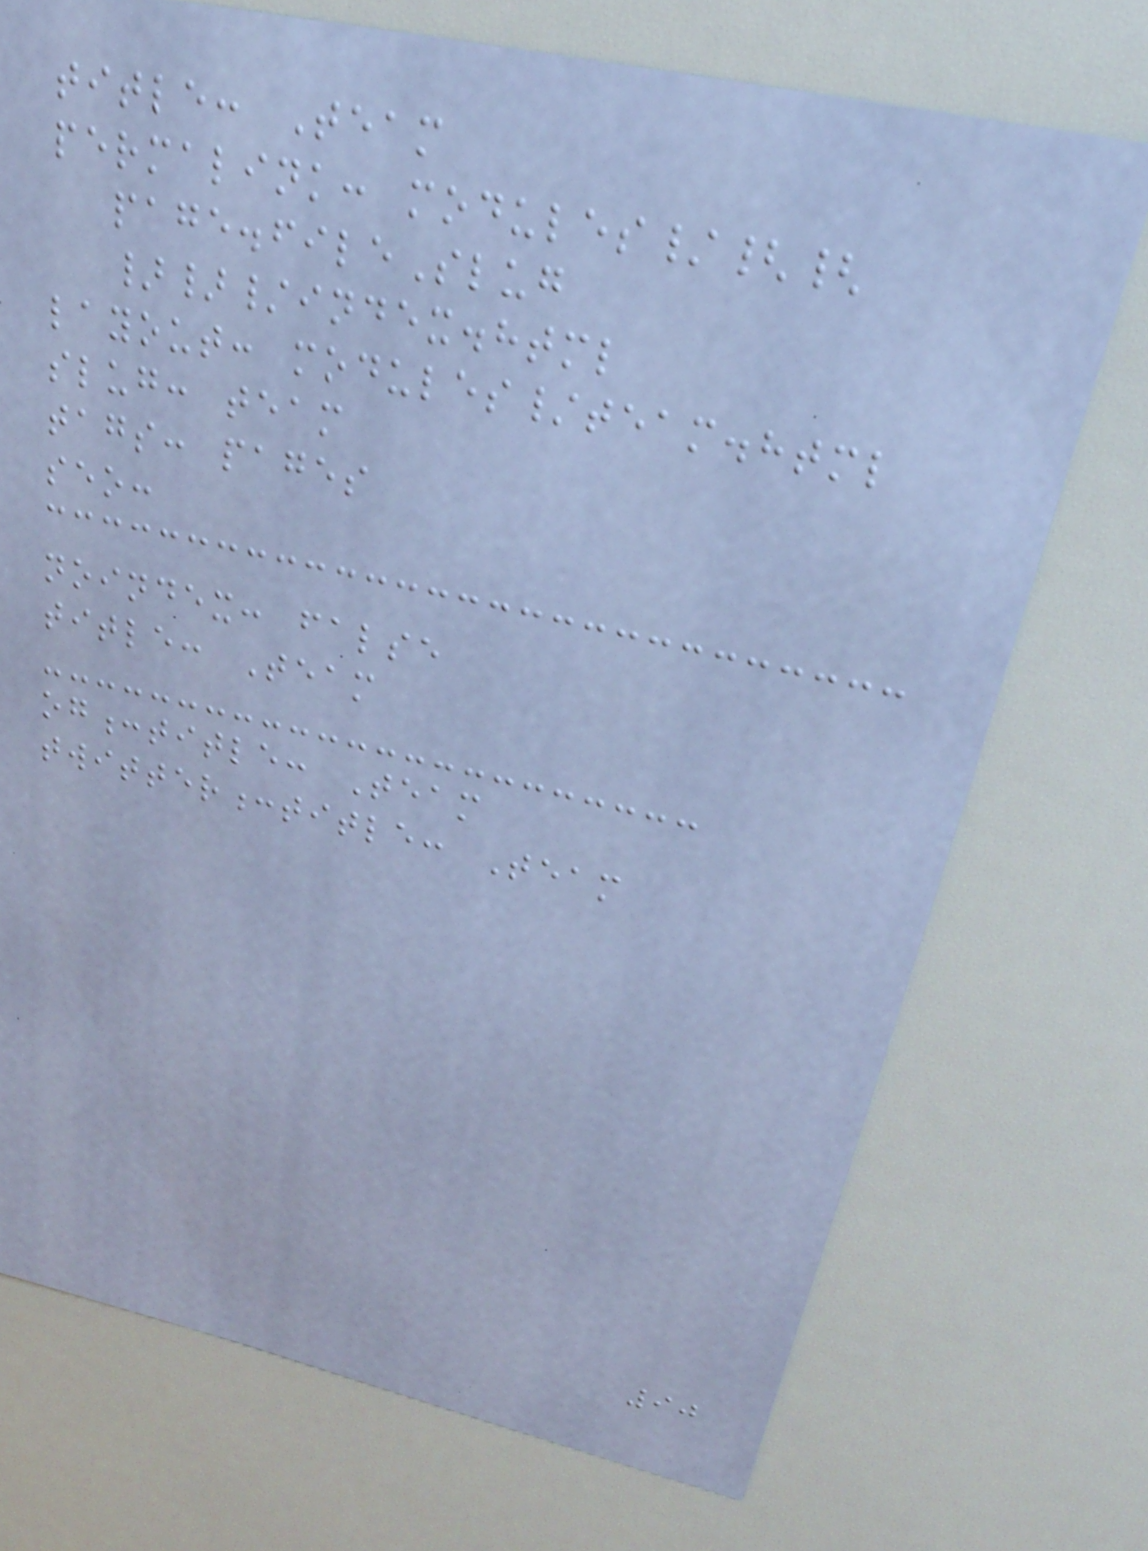title: Team
permalink: modules/{{
page.fileSlug
}}/index.html
layout: modules/team.html
slug: team
tags: pages
seo:
noindex: false
title: Team
og:title: Team
twitter:title: Team
90
